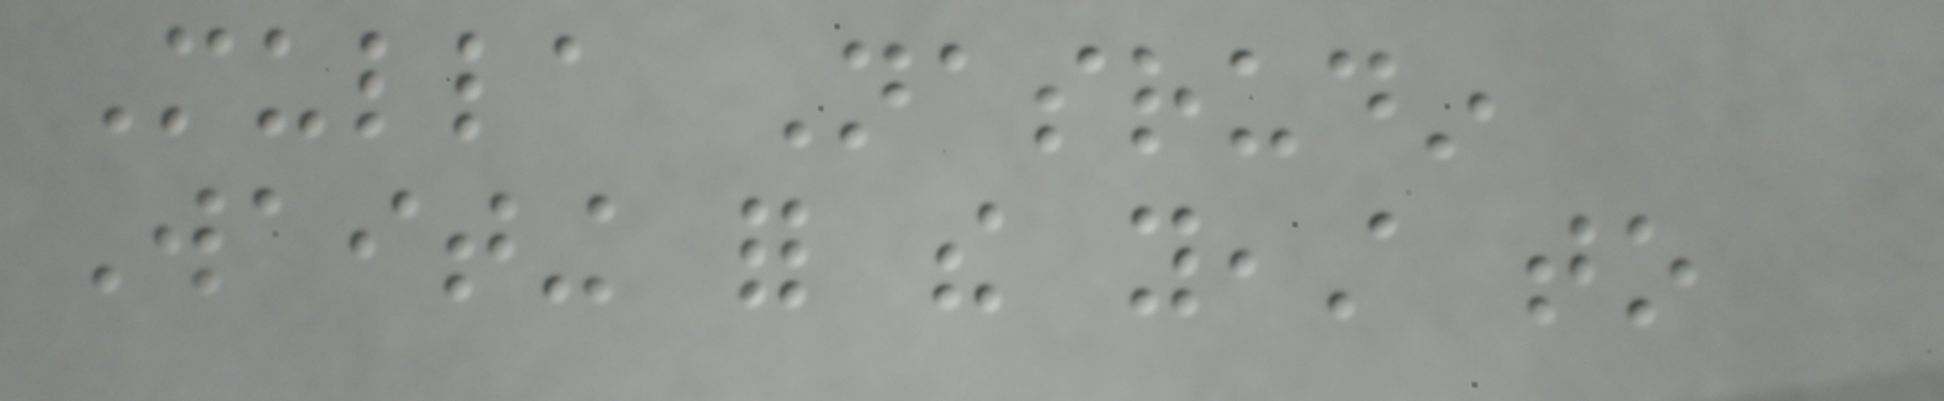Mulla Nasrudin
Waiting for the yeast to
